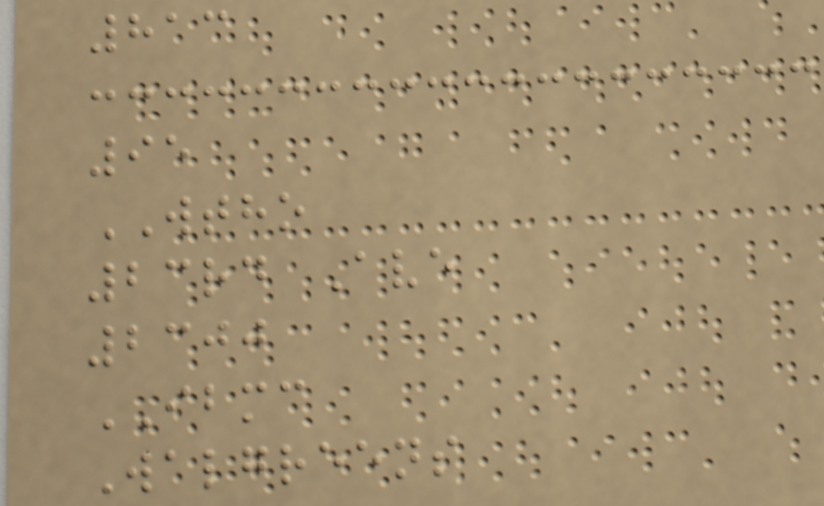813
95
WTHO
23rd Ave
2300
IBMC
Walgreens
